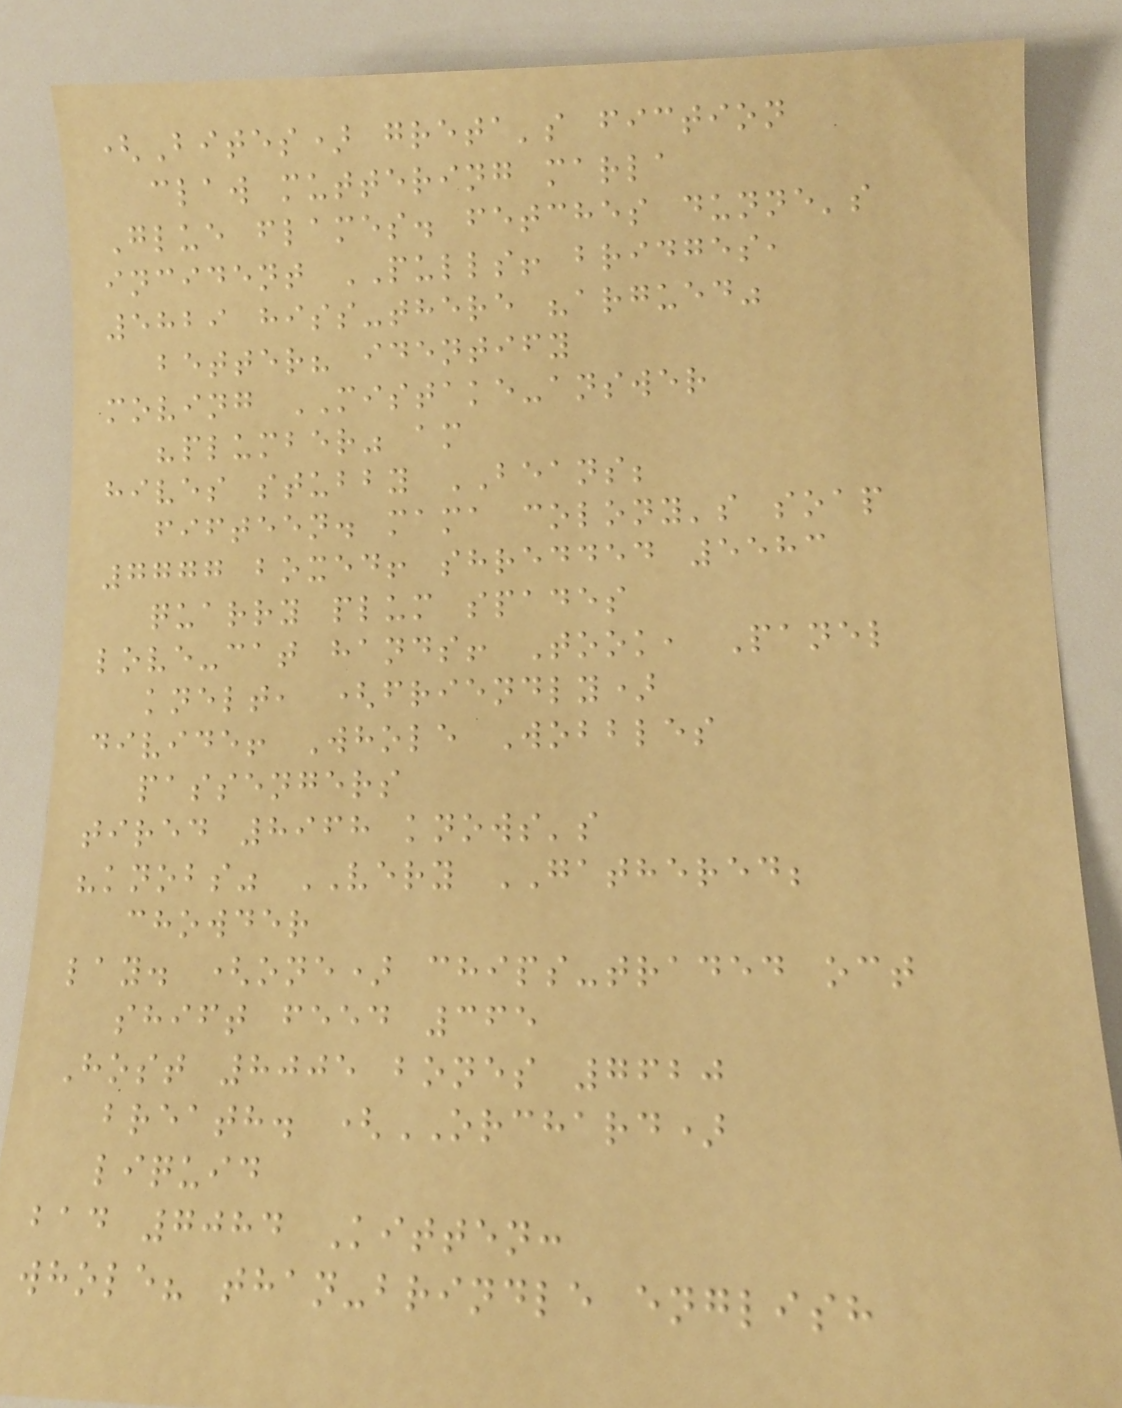(Bites) greta's fiction
claw muttering marla
Glue flames. fetches dunne's
incident PULLS! bridges,
5829 hiss-there "argued"
better? identify
moving MISTAKE-answer
"plumber" am
hives stubby BEANS;
fifteen. mama colony's soap
7777 boxed! shredded 5583
quarry plum spades
love-cat hands! Took, Panel
knelt, (friendly)
divide! Whole Wobbles
passengers
tired 8968 knows's
"knobs" VERY GATHERED;
chowder
lay. (one) chips-traded oct
shift feed 365
Host 8005 bones 7620
breath. (ORCHARD)
liquid
bad 7084 Kitten:
whole? than-brindle english
